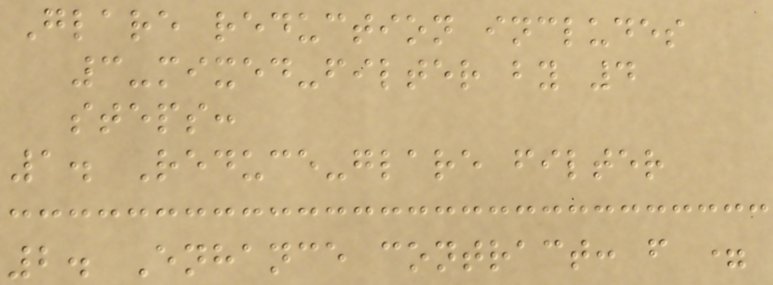Glare reduction includes
3-mixed-filter by 4
steps:
1. Reduce-glare filter
2. Enhance contract: f =
